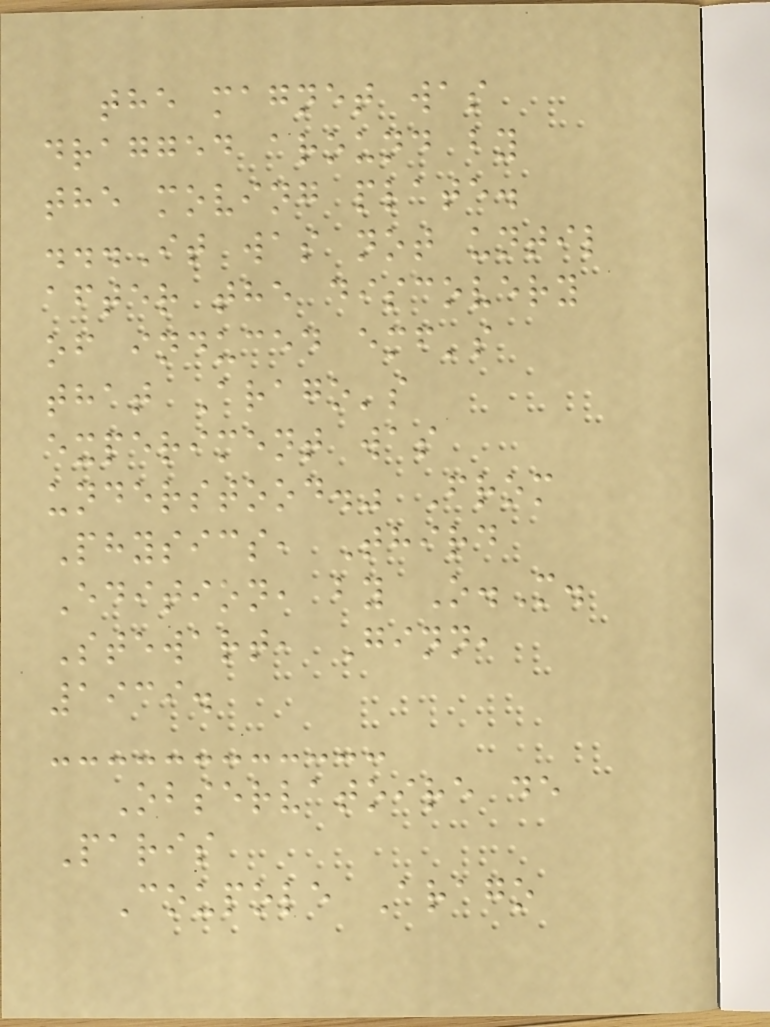the magnet was
dragged around by
the moving plate.
...It was not until
after the discovery
of induced emf's
that Arago's
experiment was
understood." From
Physics, Third
Edition, by O.M.
Stewart, Ginn,
1939.
Observatoire de
Paris
Coupole Arago
